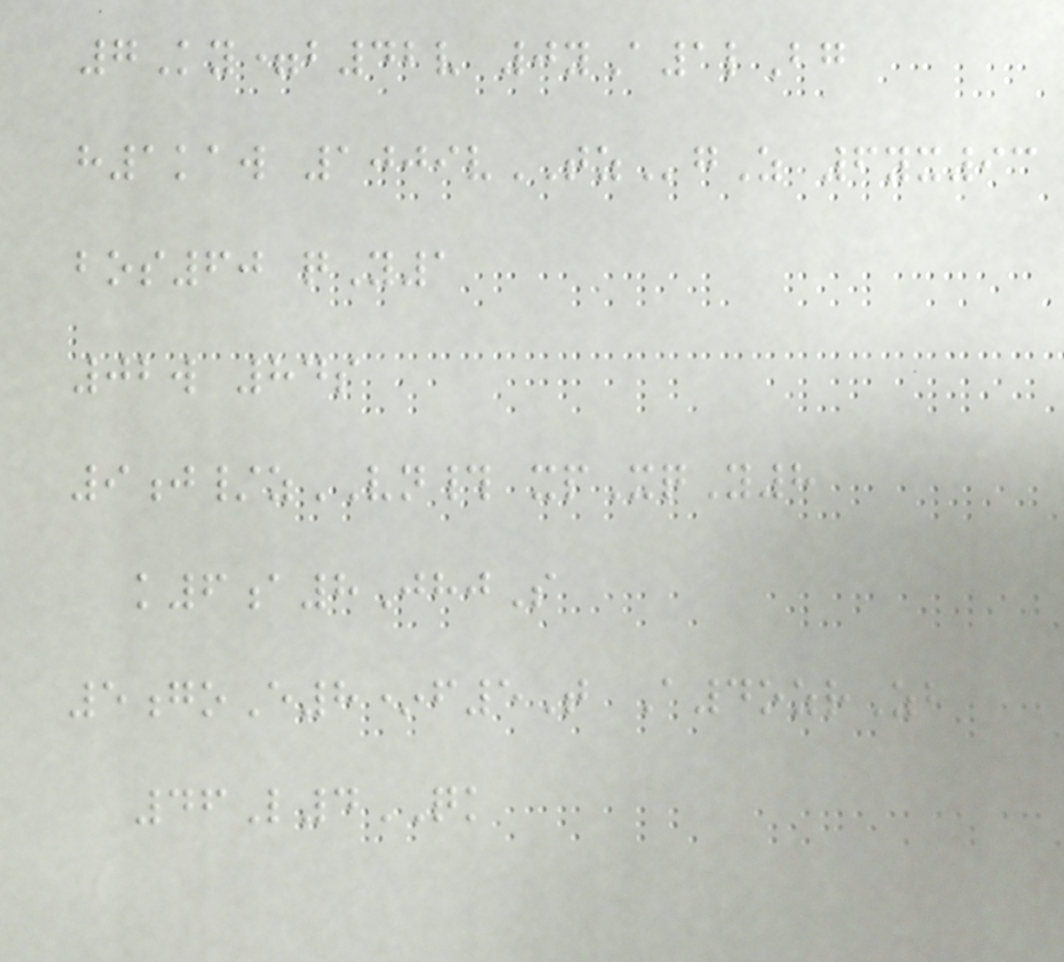7Ky=b42v 0yA1lBg
h1kaw 1009vTZgZ 6yx93
bos60 qY1
02w 84s
9j/zVN# xpXqY8
k6a8JhjS
5goE8*f5T A4ozrZb
46L4QK
